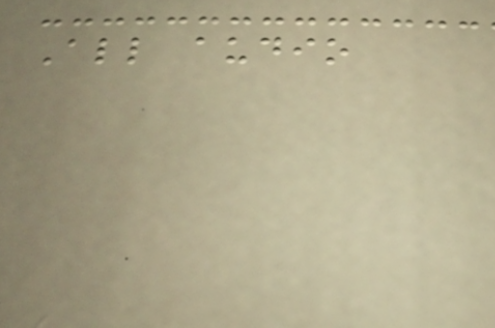All audio
